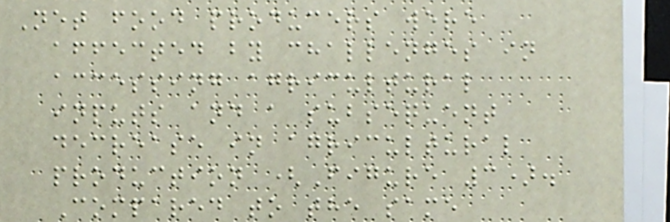Net food producers were
affected by challenges in
accessing agricultural
inputs and a subsequent
decrease in agricultural
production (Figure 3).
Compared to the same
